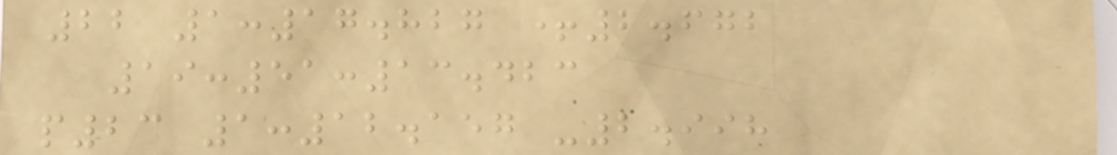22 1:17.827 +2.672
19:51:13.423
p23 1:12.157 -2.998
